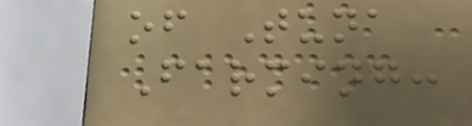of Tuna
Farming:
